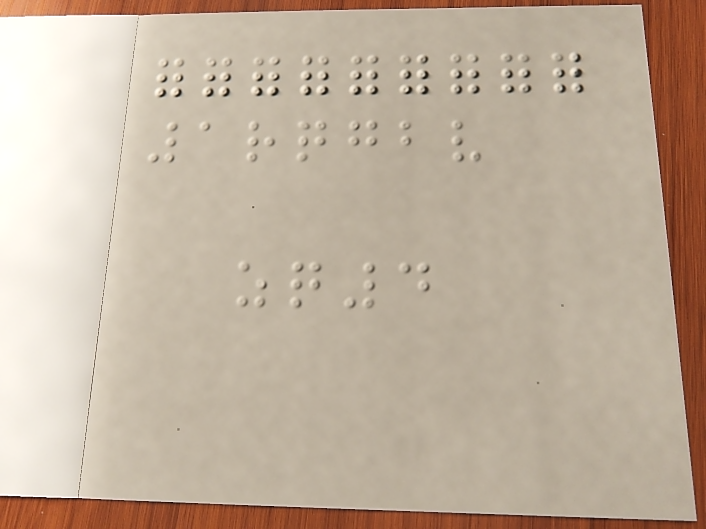1rqgbv
zq4
